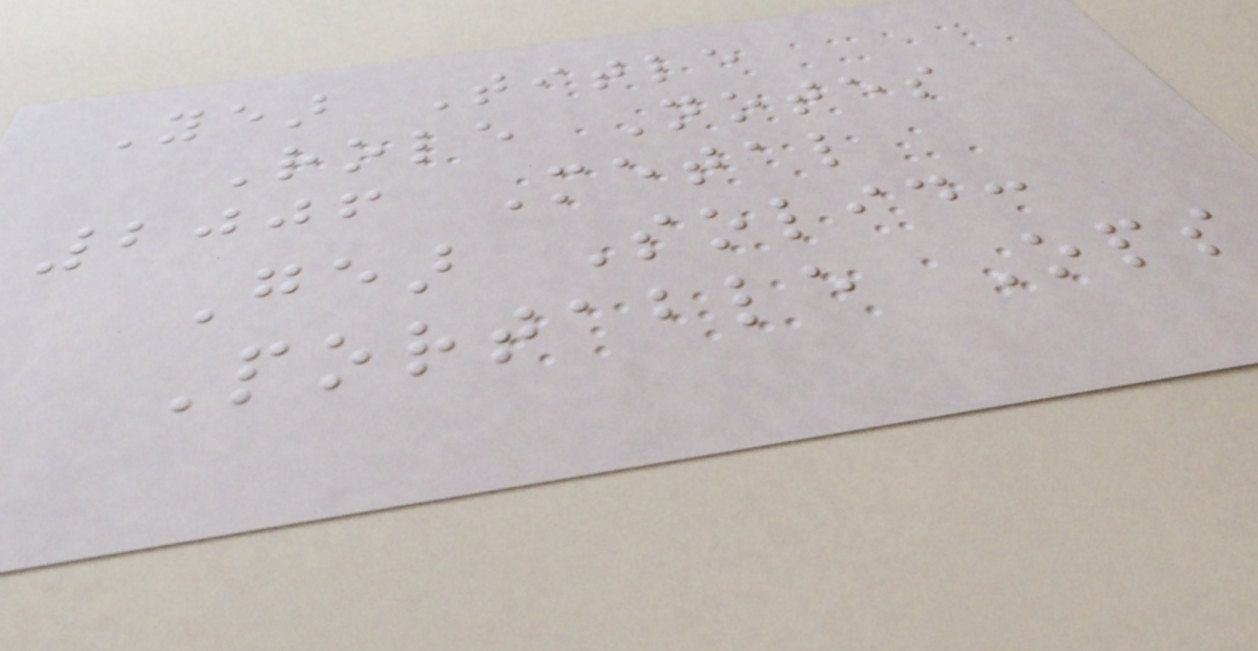Year Title
Role Notes
2006 Metal
Gear Solid:
Portable Ops
